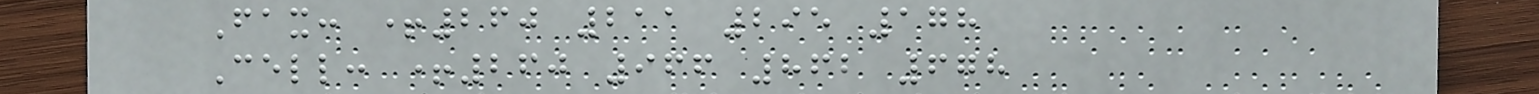Fax: +260 211 295 178
Cell: +260 966 862 678
